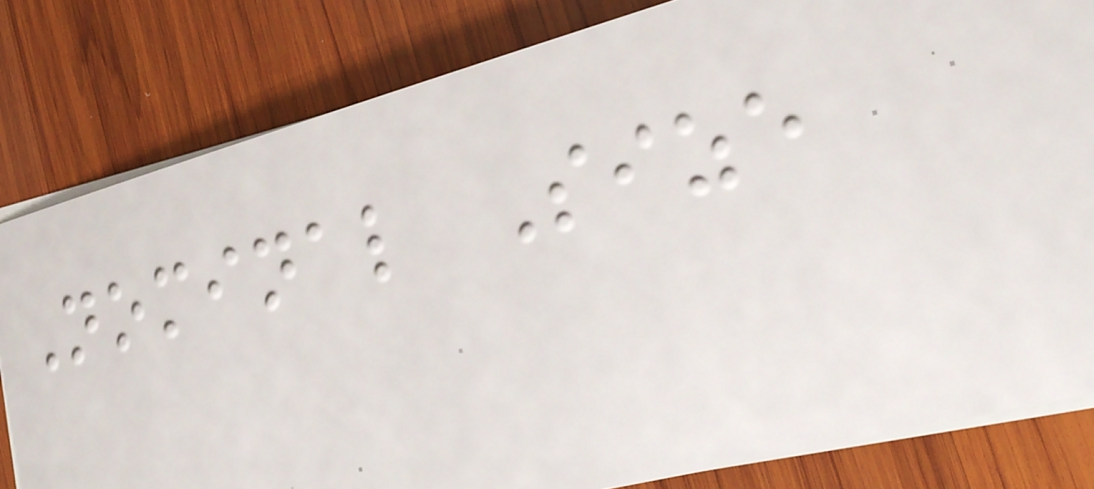Nominal Size
